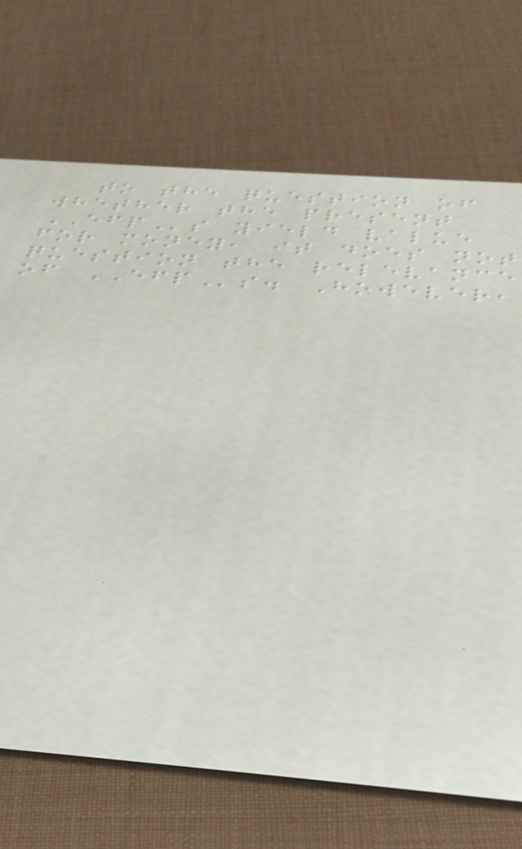to the question of
whether the present
EFPs yield value
for money, it does not
question the relevance
of EFPs. However,
